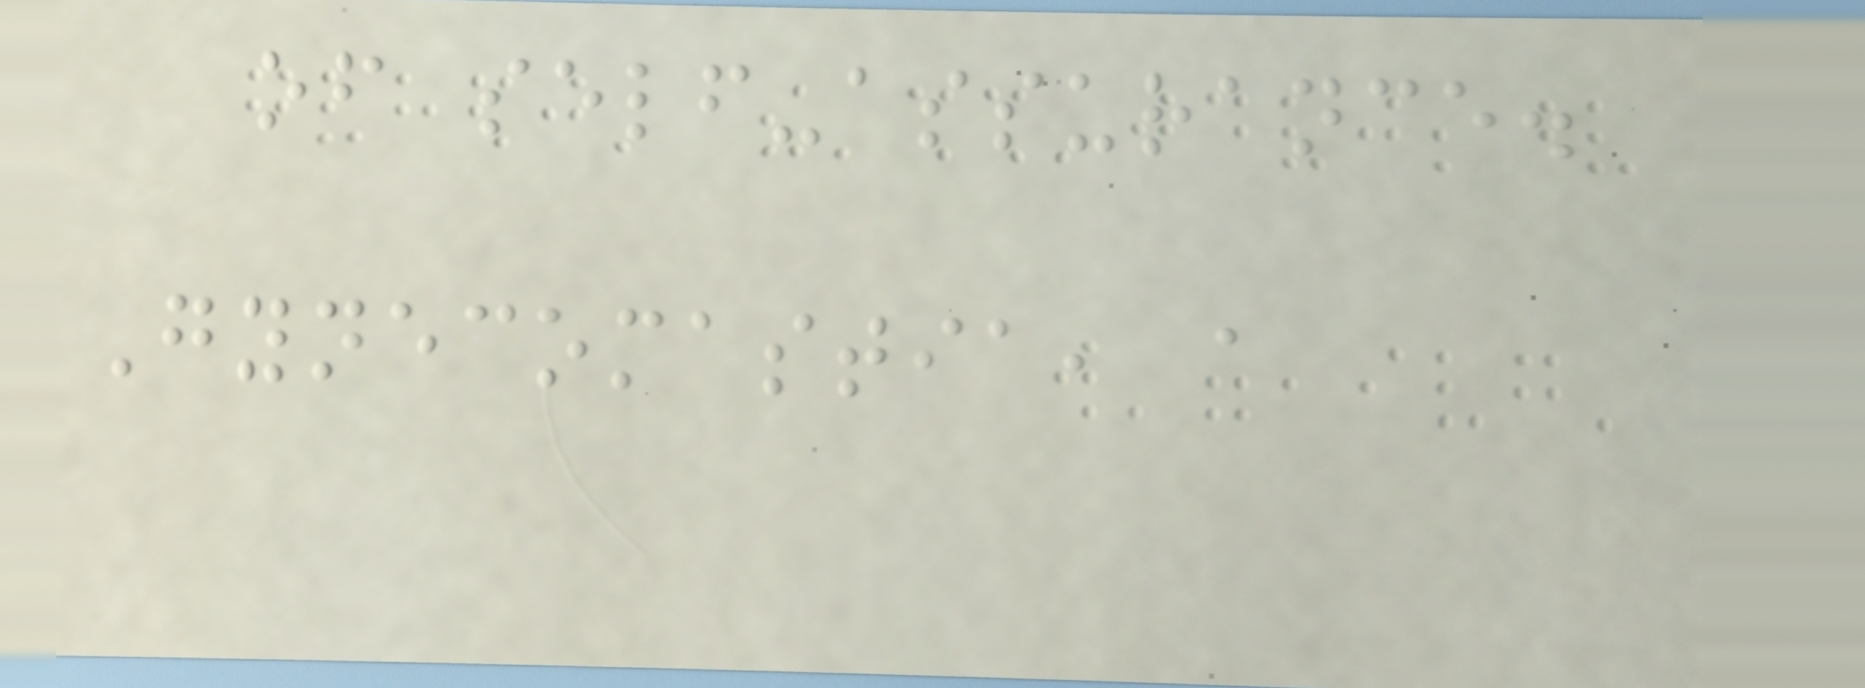of self-assurance.
Gynecomastia, a
